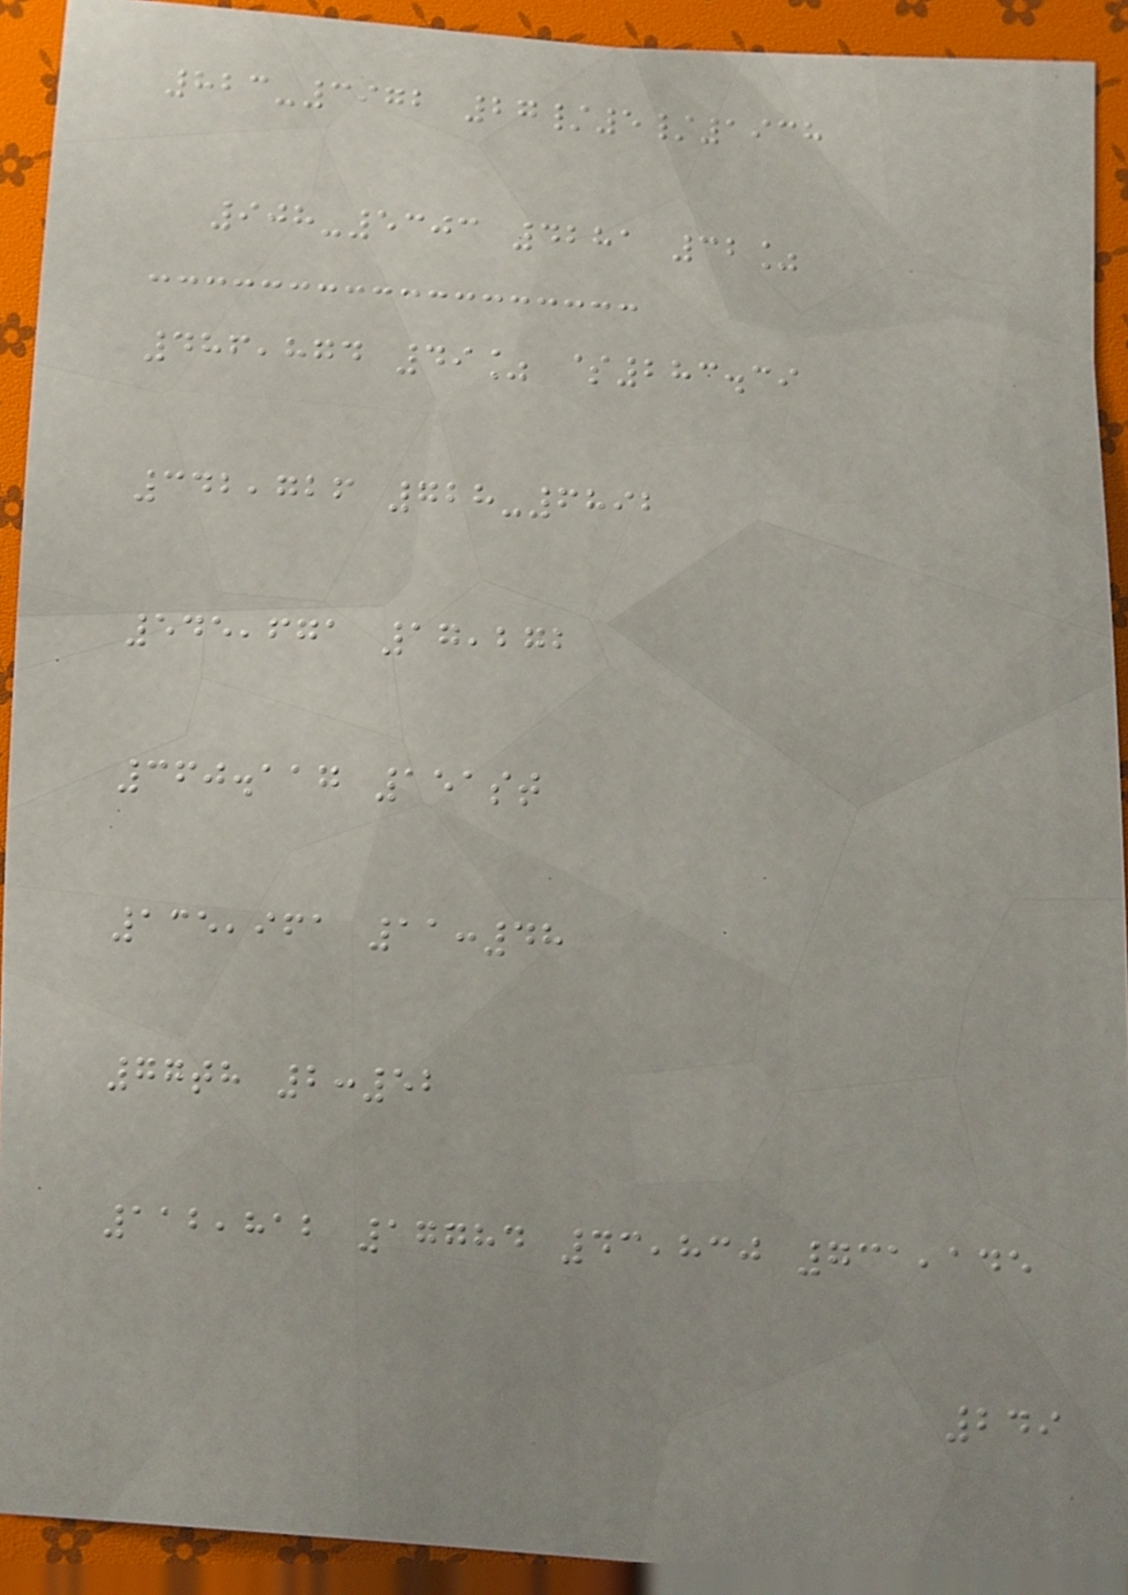823-3972 27/5/1938
908-5303 4281 32%
486,874 49% $283.39
342,726 728-6892
545,671 17,272
360.117 151st
135,961 11:48
77th 2:52
112,812 17784 43,830 731,145
249
